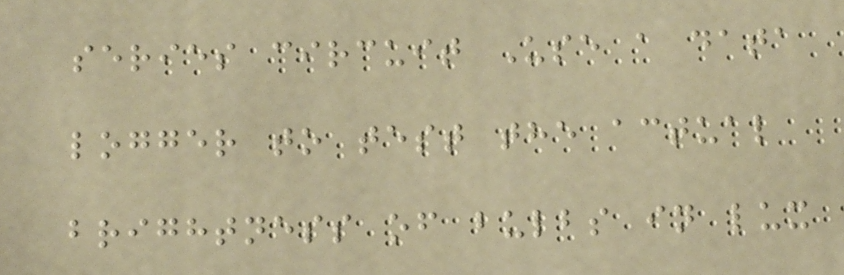series circuit Use a data
logger to test the actual
brightness of bulbs in lux
